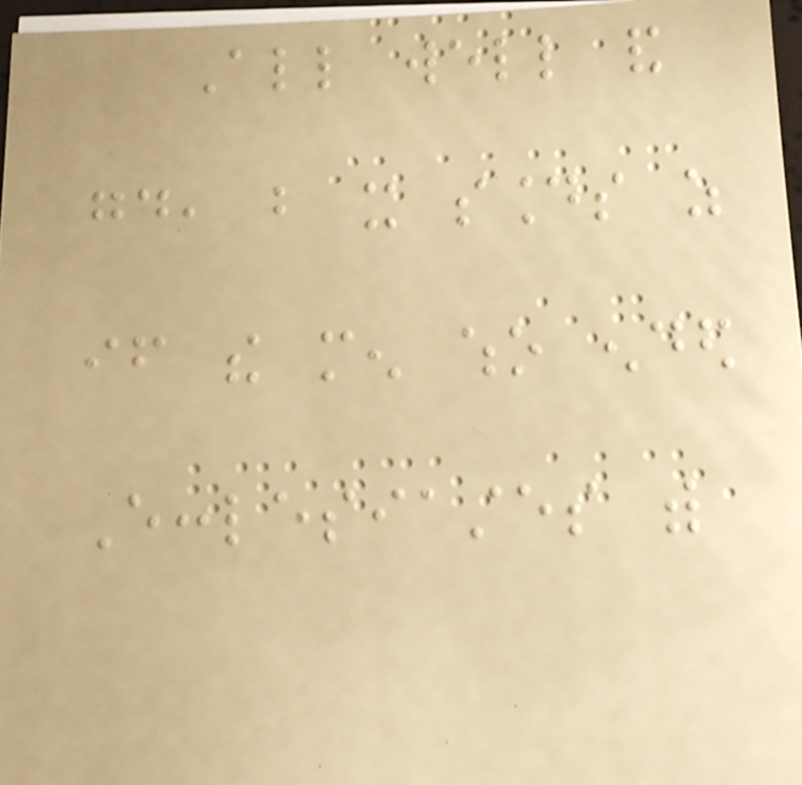All well and
good, but it sounds as
if the men who ended
Ecclesiastes with
